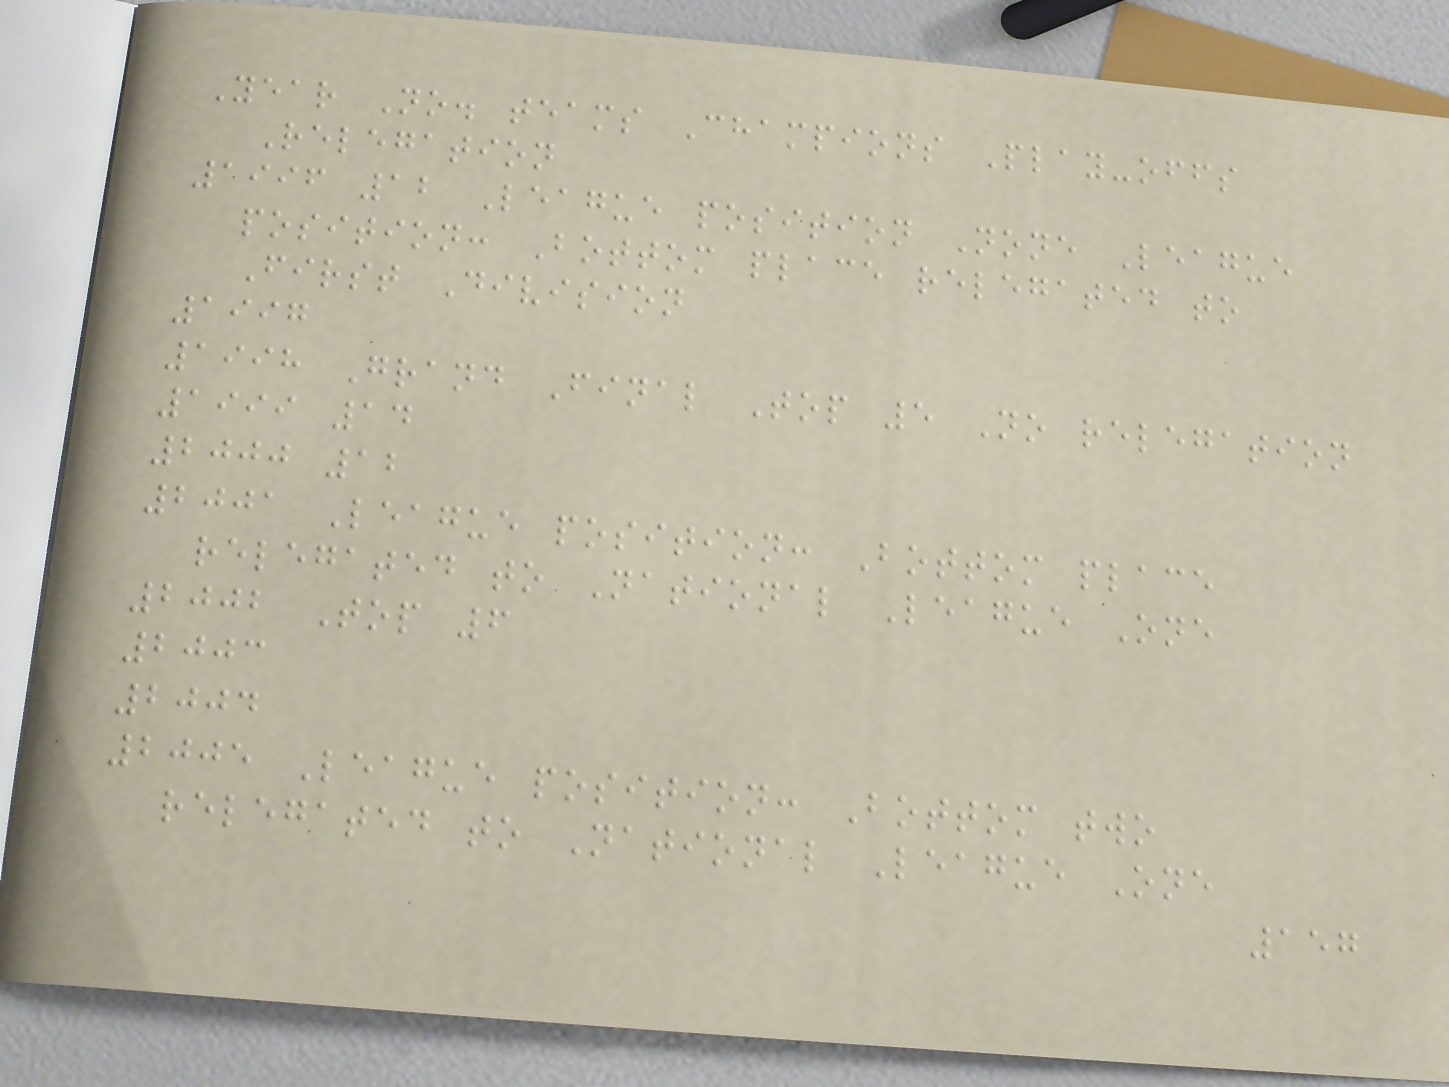Year No. teams Champions Play-offs
Relegation
1996 12 League position None League
position: Bottom place relegated to
First Division
1997
1998 Grand Final Top 5 No relegation
1999 14
2000 12
2001 League position: Bottom place
relegated to National League One
2002 Top 6
2003
2004
2005 League position: Bottom two
relegated to National League One
157
